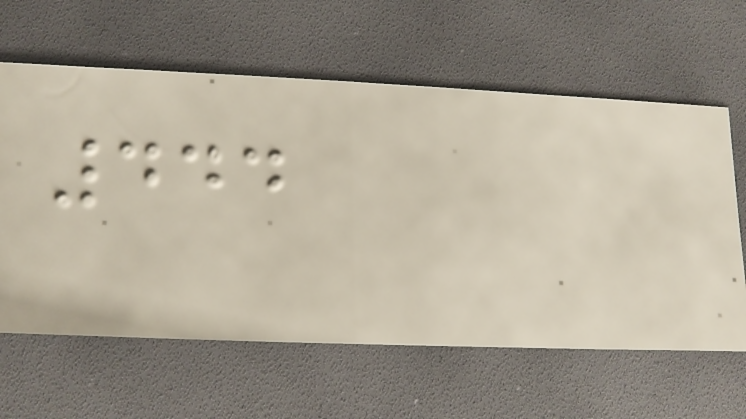444
